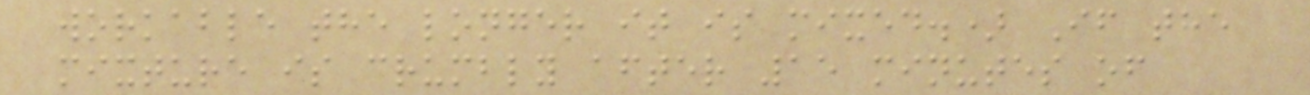workable the longer it is mixed.) If the
mixture is crumbly after 15 minutes of
